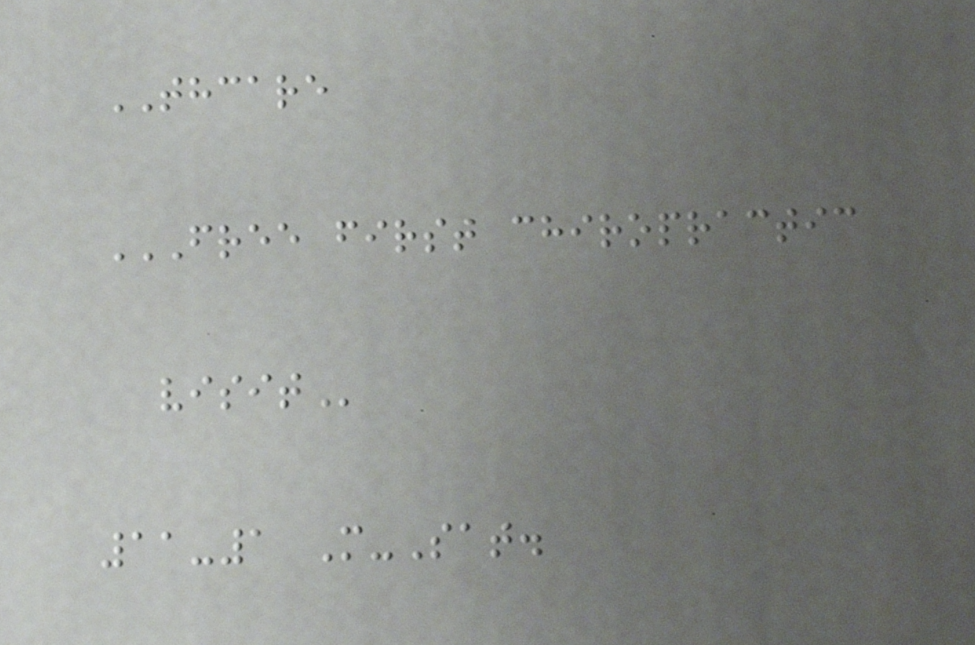THCARE
FREE FIRST CHIROPRACTIC
VISIT
11-1 M-Sat.
